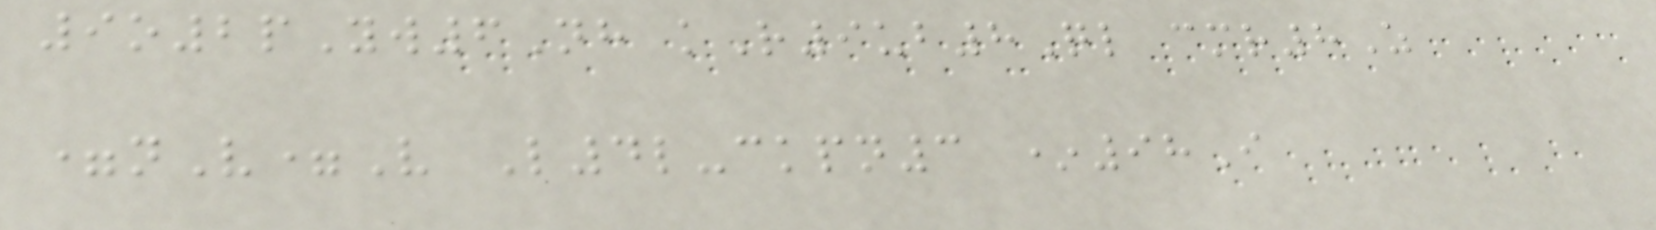9o2pYw6Nh kR9ub8Ql cmr8Z
=nV=V L4l-ckpn3 *98I
